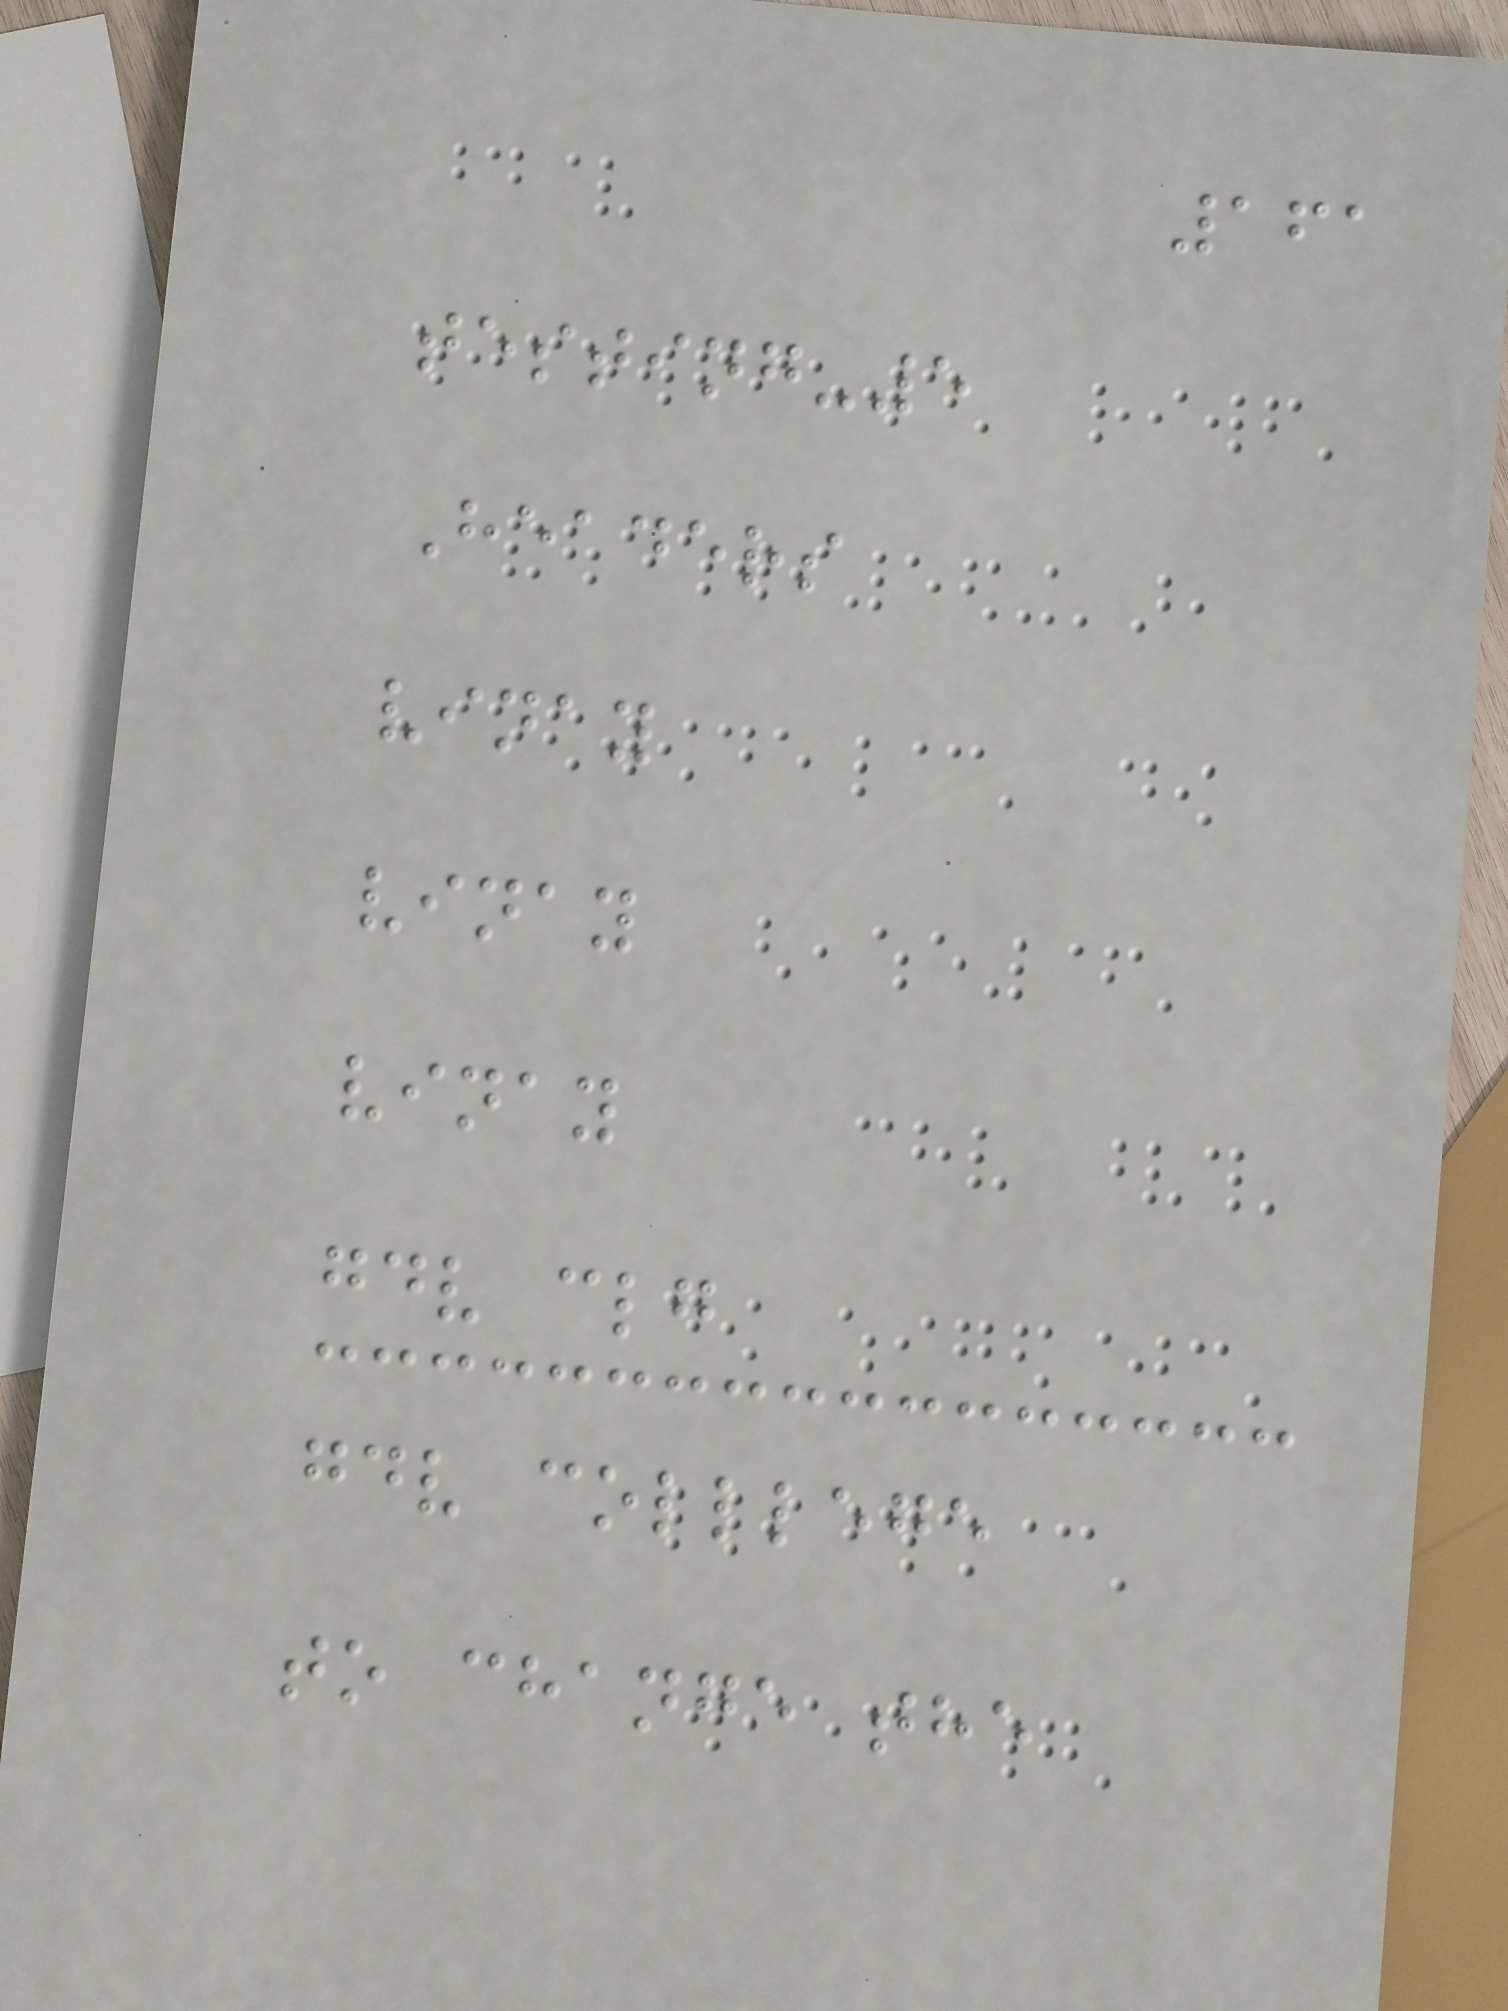161
testing-5
Headers
vinay
vinay
vinay
gdv clg
gdv colllege
to change the
